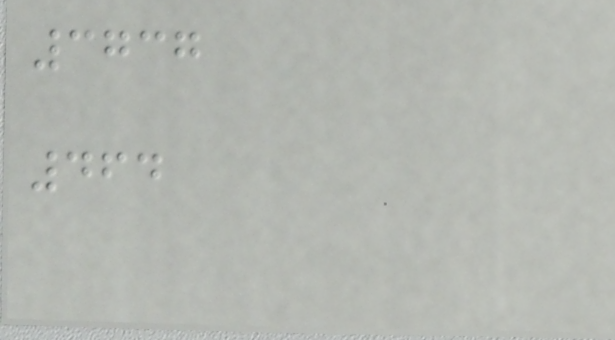3737
464
